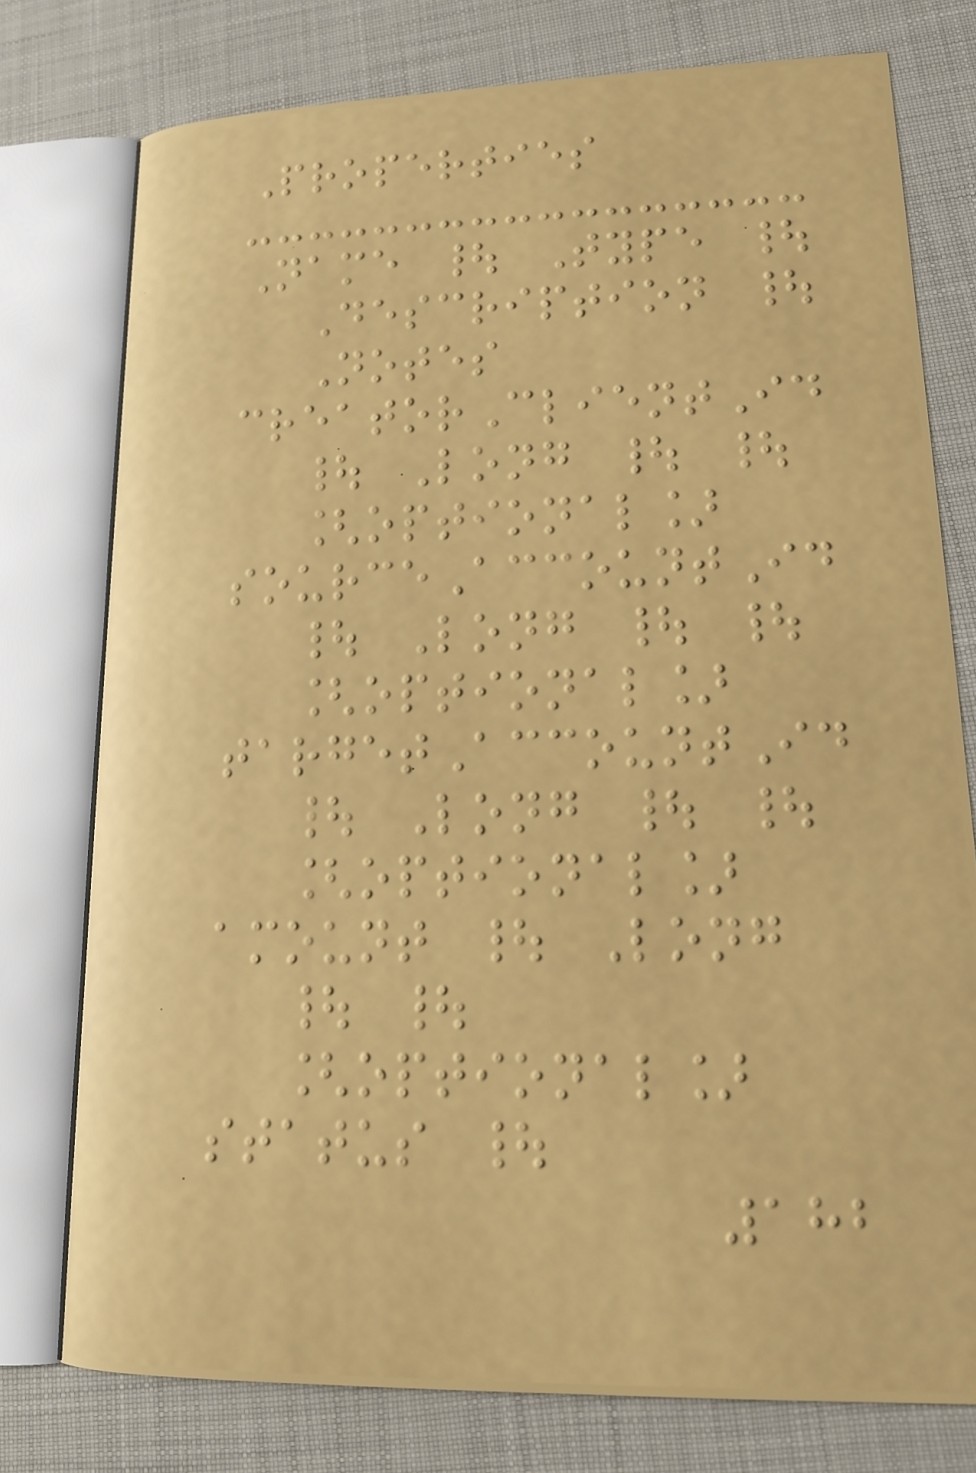Properties
Name | Type |
Description |
Notes
creatorClientId
| Long | |
[optional]
sourceAccountId
| Long | |
[optional]
targetAccountId
| Long | |
[optional]
amount | Long
| |
[optional]
status |
182
